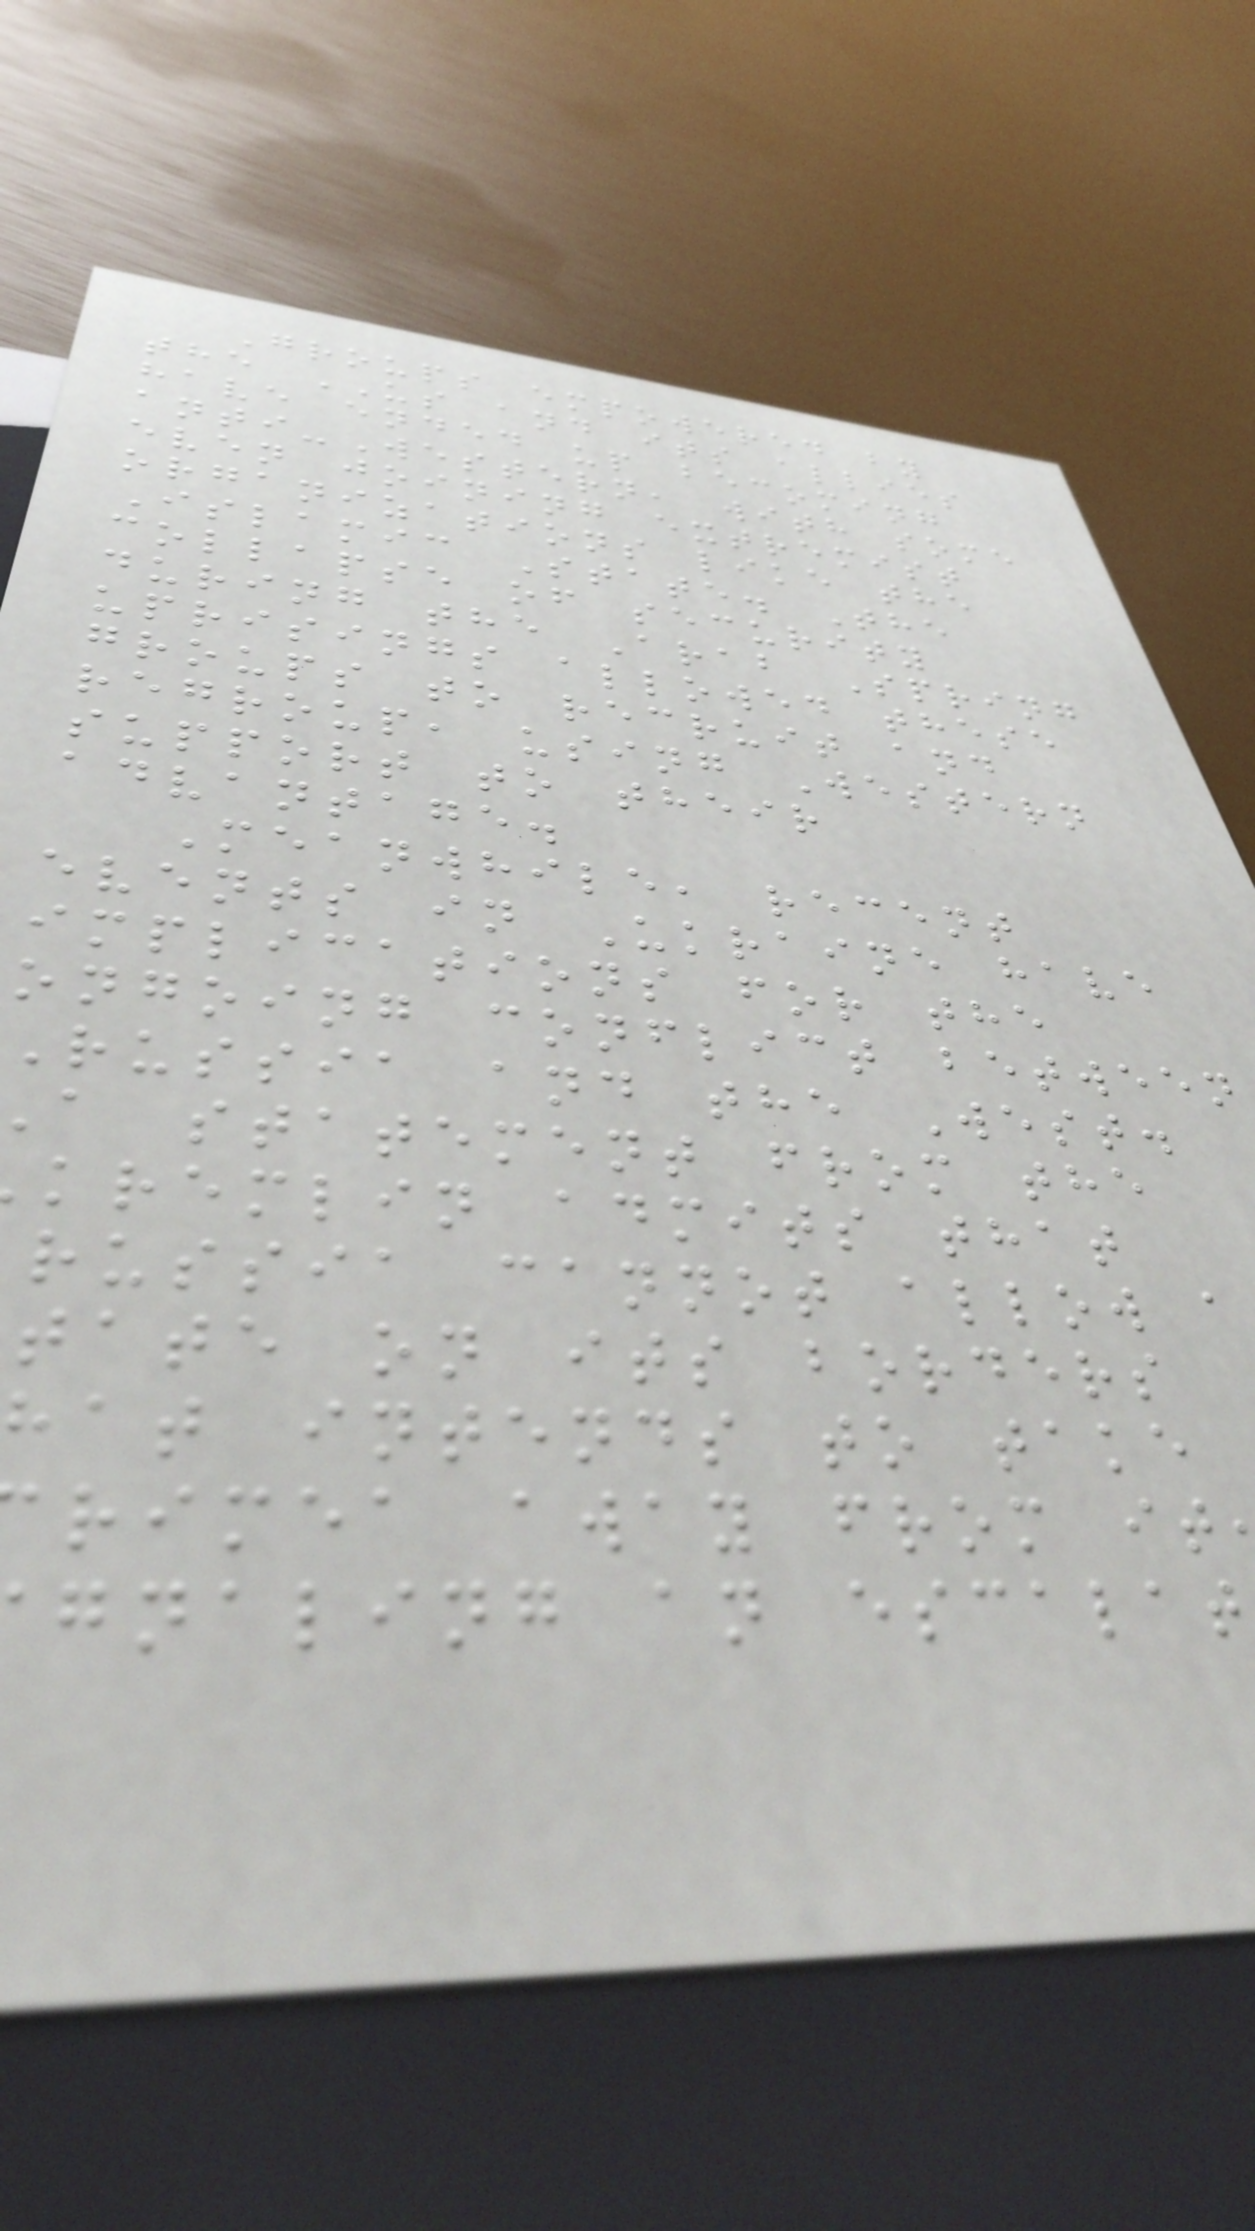Groups empowered by
the US and its allies
have ended up becoming
anti-Western, with some
even joining extremist
organizations like the
Islamic State. The
collapse of security
during the Arab Spring
uprisings allowed these
groups to recruit and
regroup, using Western
support to their
advantage.
Meanwhile, recent
events in Ukraine have
implications for the
ongoing conflict between
Russia and the West.
a statement from the
kremlin admits that
russia cannot allow a
tate on its borders
hat intends to take
rimea away from it
gnaling an escalat
